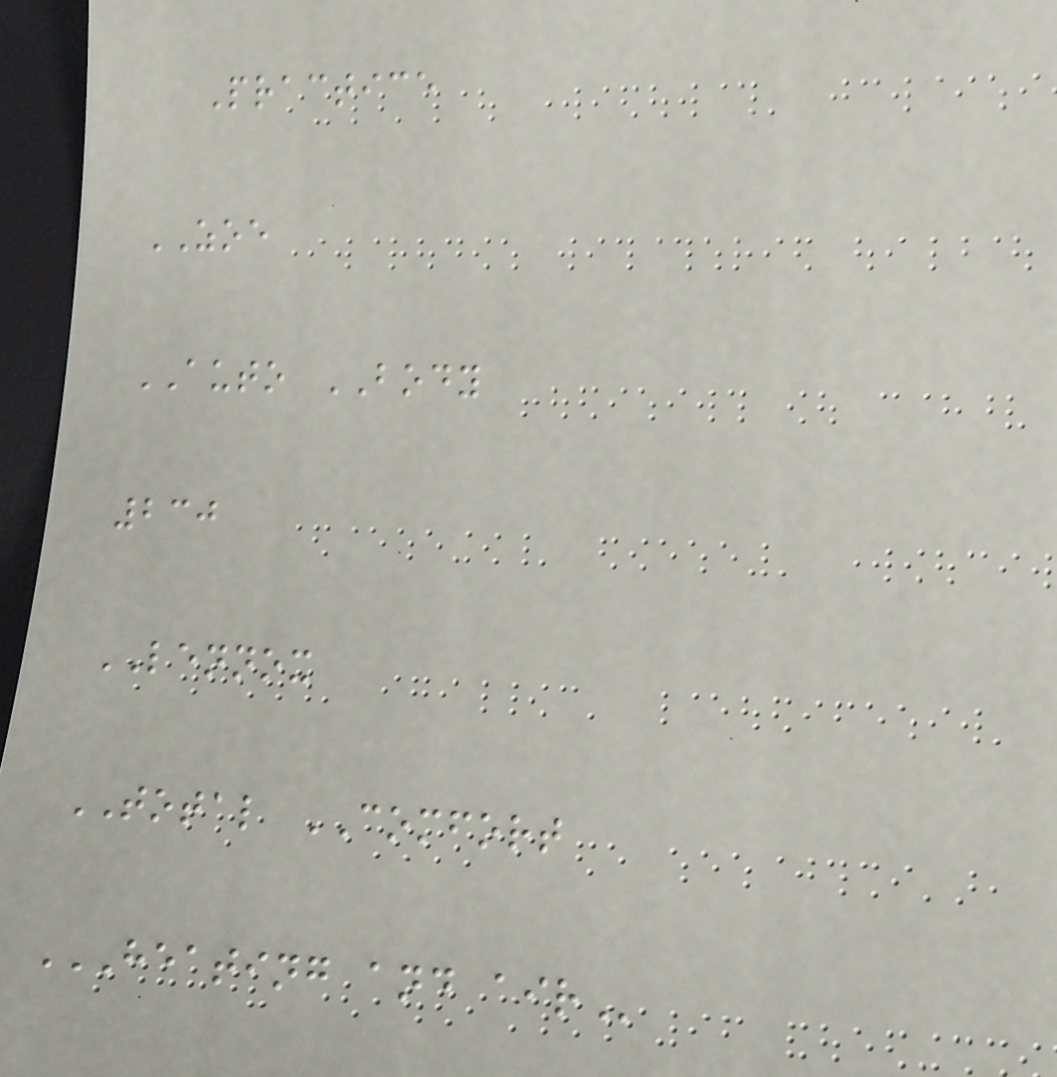Practice
ZOE
AUTO BODY
230
LENNOX
TOTAL COMFORT
HEATING AND AIR
